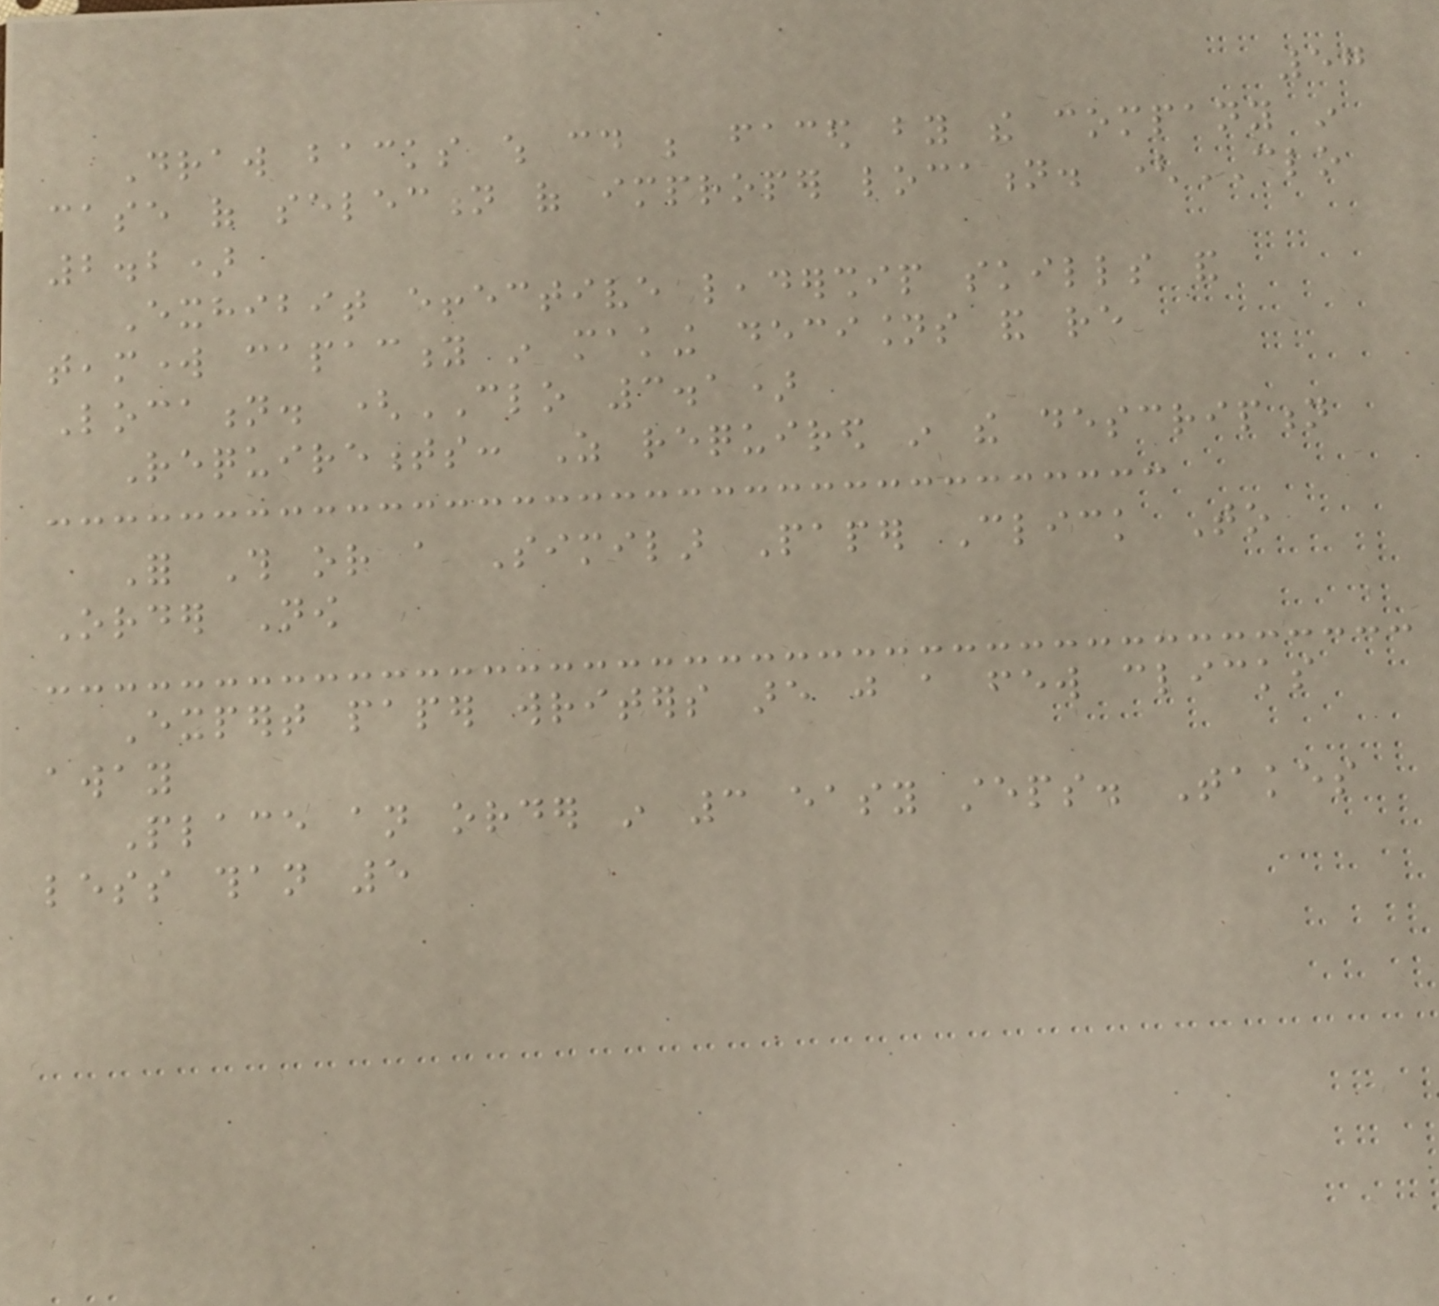57
Draw backs which could be faced by the company in
case of selection of improper location. (CLO
2.2)
Exhibit effective leadership skills and
teamwork capacity in making decisions and re
Location. (CLO 3.1)
Requirements: As required in the description
For This or a Similar Paper Click To
Order Now
Expert paper writers are just a few clicks
away
Place an order in 3 easy steps. Takes
less than 5
